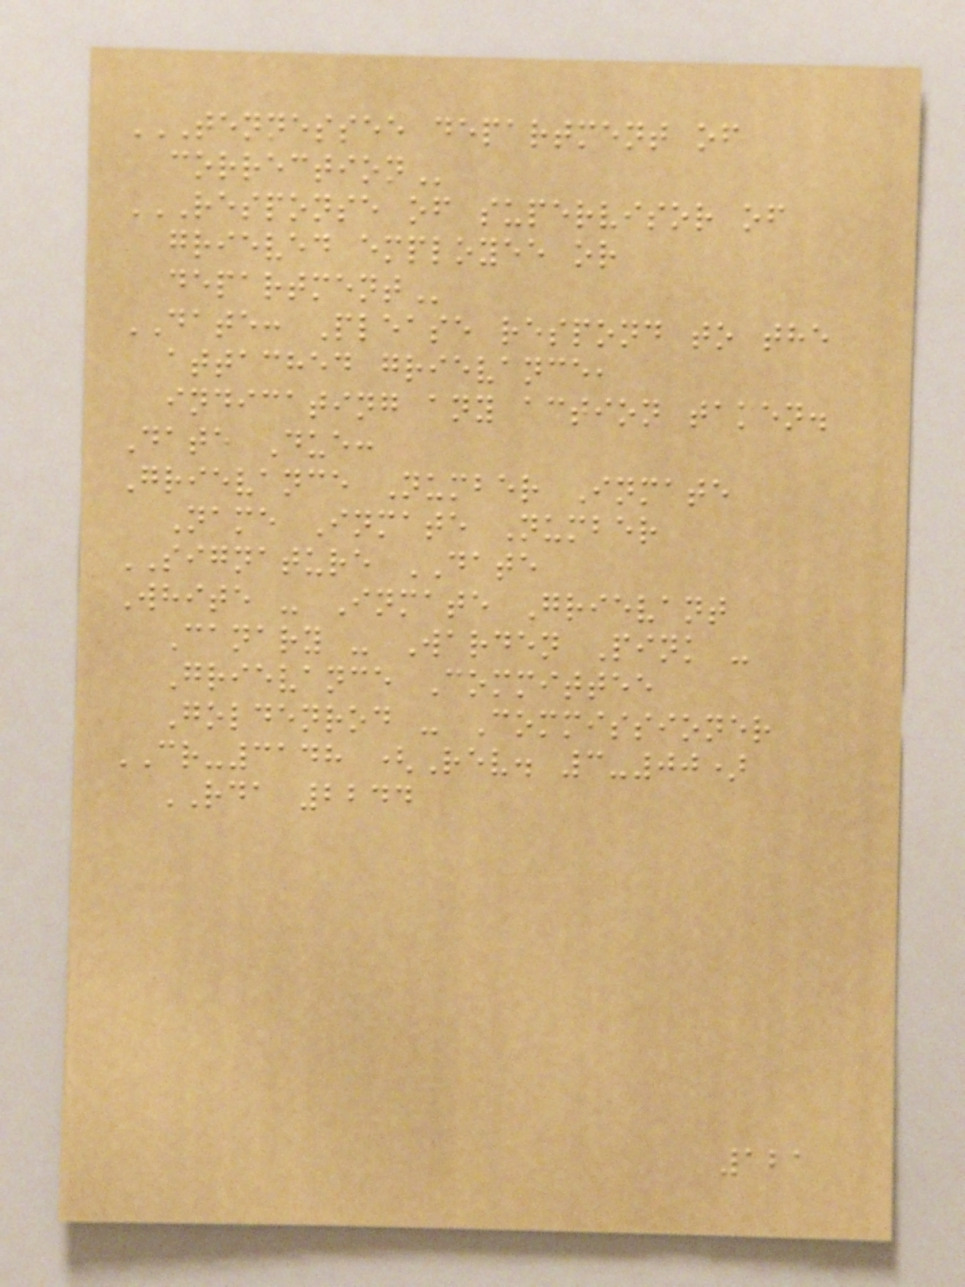TENNESSEE DEPARTMENT OF
CORRECTION
RESPONSE OF SUPERVISOR OF
GRIEVED EMPLOYEE OR
DEPARTMENT
DATE: Please respond to the
attached grievance,
indicating any action taken.
Date Due:
Grievance Number Inmate
Name Inmate Number
SIGNATURE DATE
White - Inmate Grievant
Canary - Warden Pink -
Grievance Committee
Goldenrod - Commissioner
CR-3148 (Rev. 3-00)
RDA 2244
121
